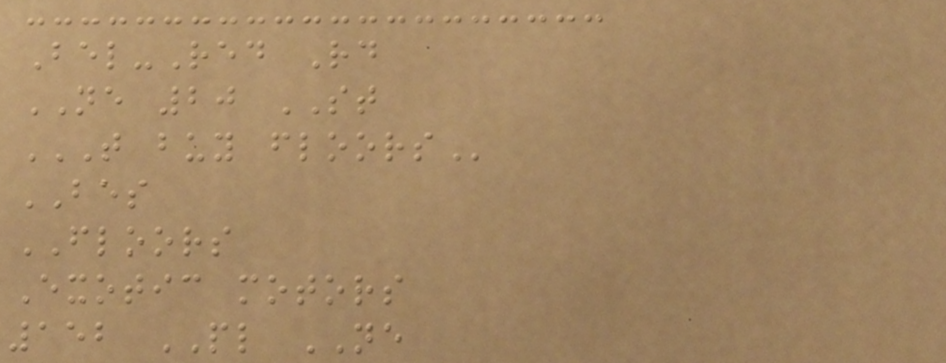Bel-Red Rd
NE 20 ST
T BUY FLOORS
BES
FLOORS
Exotic motors
152 PL NE
